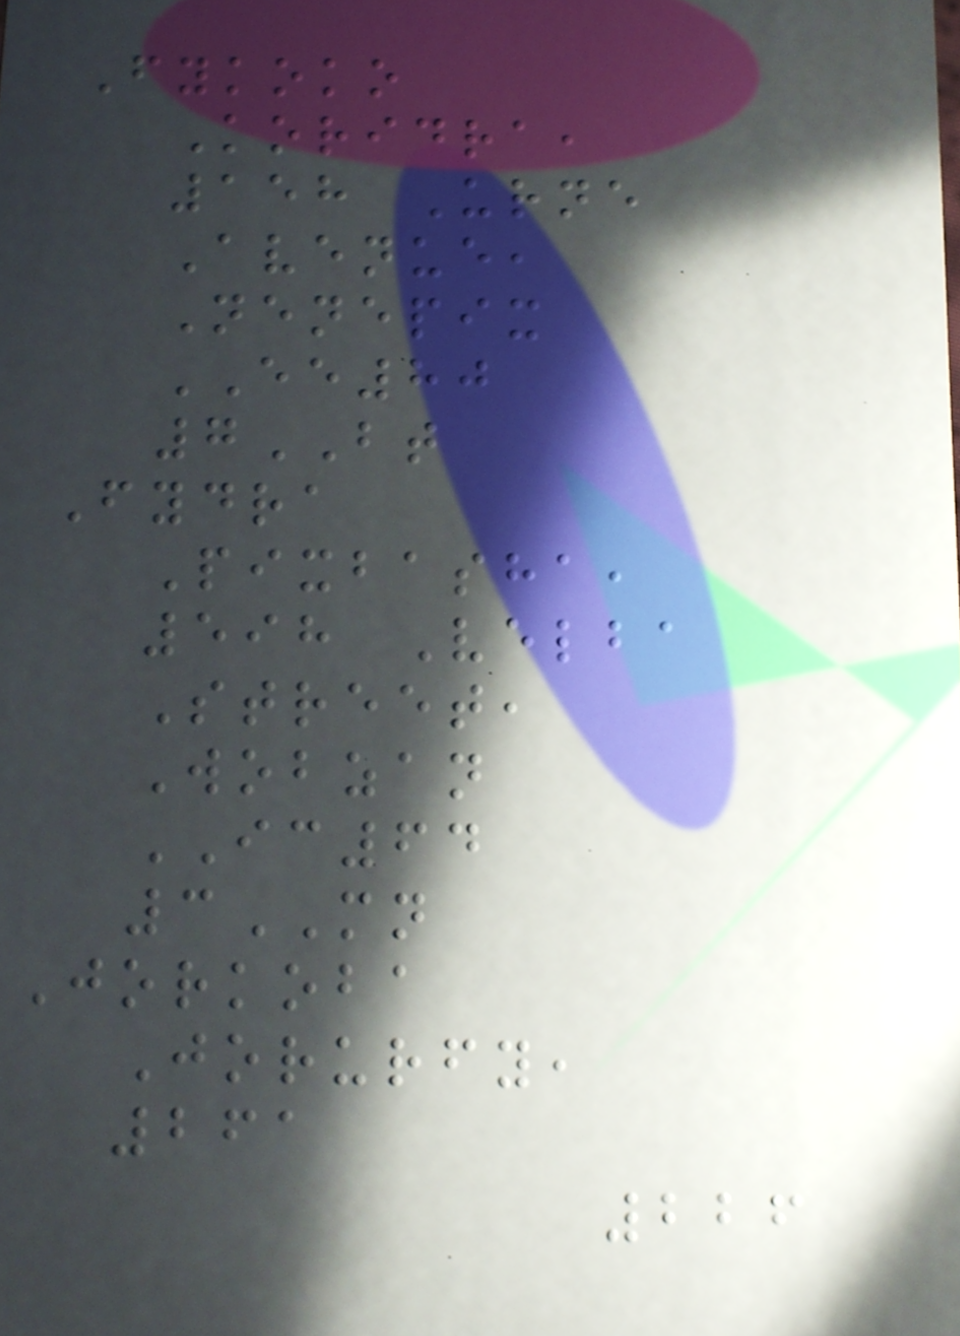Fykoko
Koridra,
158 Urne
Avenue,
Nenepix
EE80
7BT
Fydra
Pixbasha,
598 Velba
Street,
Wobzan
IC64
3MN
Jorkoba
Jorurfy,
261
226
